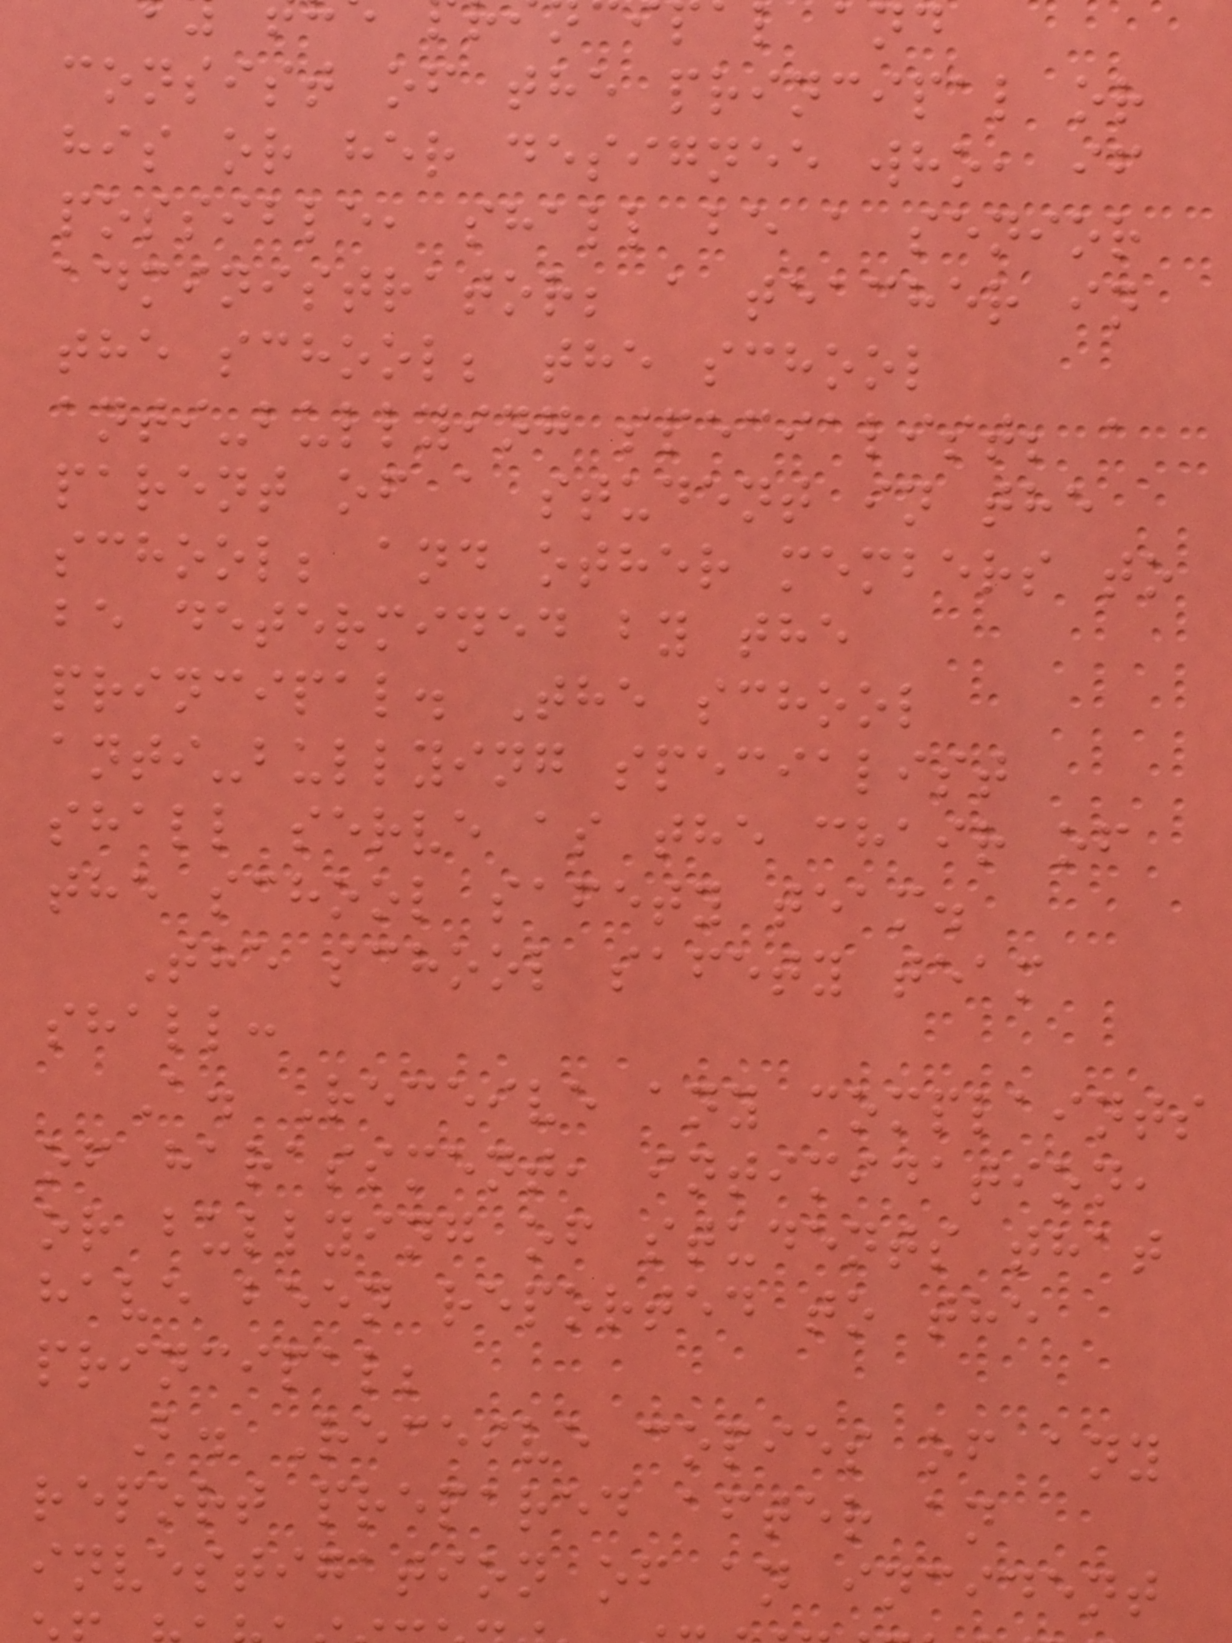consist of the principal or
his or her designee who, if
possible, shall be a senior
administrator; a teacher in
the school; the school
anti-bullying specialist; a
parent of a student in the
school; and other members to
be determined by the
principal. The school
anti-bullying specialist
shall serve as the chair of
the school safety team.
The school safety team
shall:
A. Receive any complaints
of harassment, intimidation,
or bullying of students that
have been reported to the
principal;
B. Receive copies of any
report prepared after an
investigation of an incident
